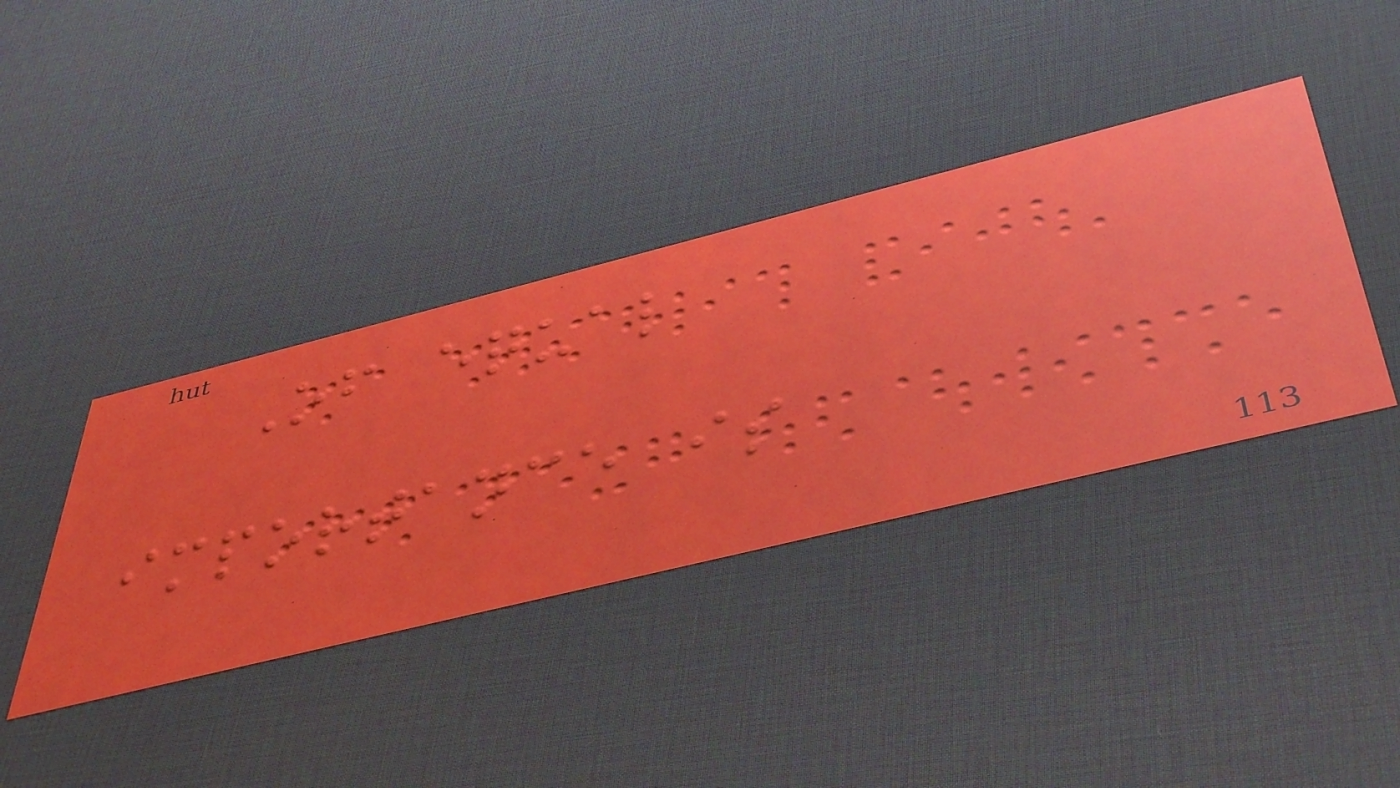Of equal
importance is
